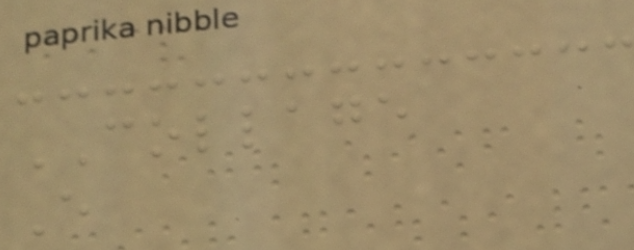COLLAGE
E
